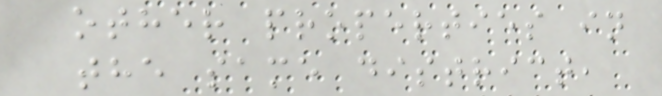other properties in
the same district,
